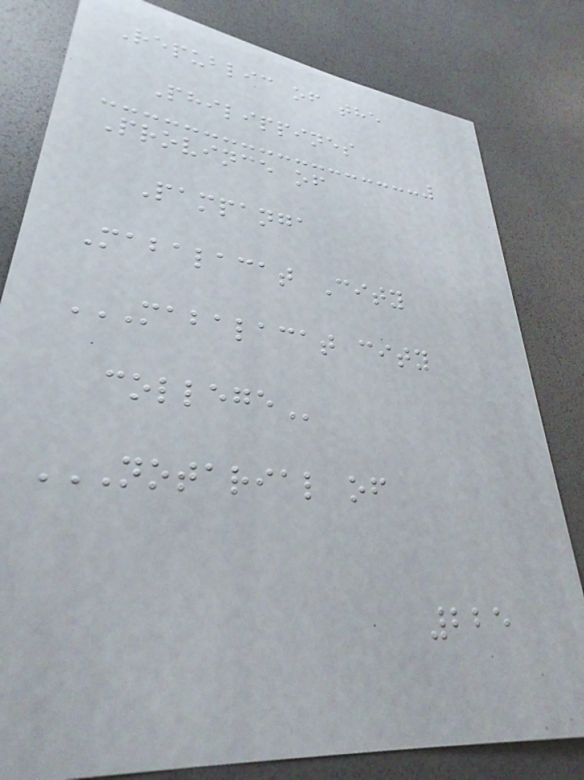Republic of the
Philippines
Province of
Pampanga
Mabalacat City
MABALACAT CITY
COLLEGE
NOTARIAL OF
225
